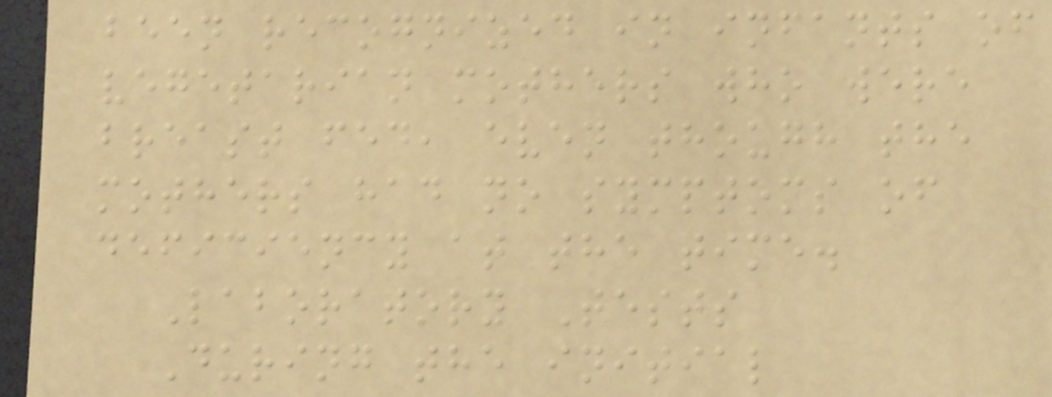been recognized in infants of
vegetarian mothers who were
breast fed, even though the
mothers had no symptoms of
deficiency at the time.
Laboratory Tests
During the initial
